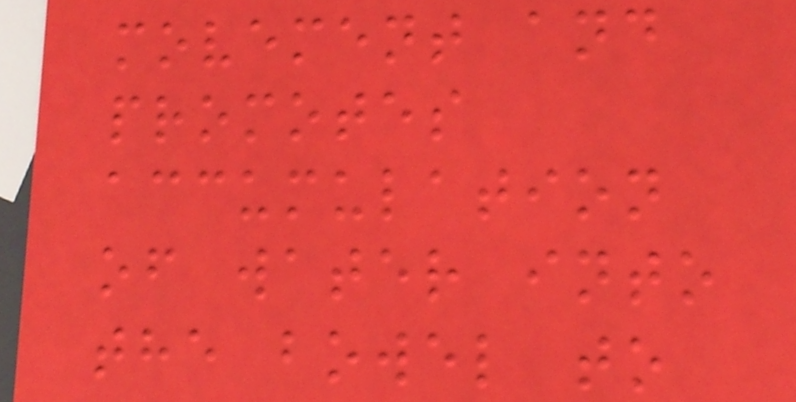movement and
promotes
accumulation
of water into
the bowel to
